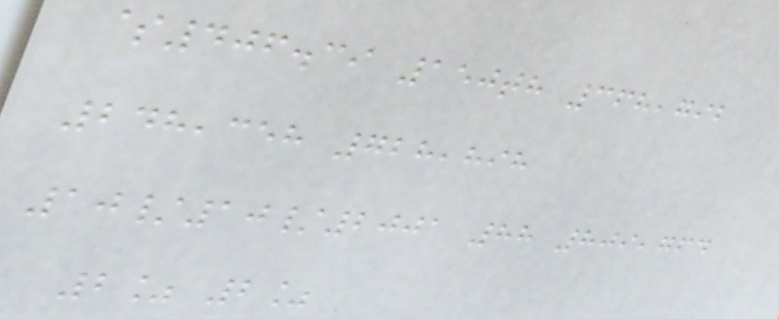$406.39 150th 368,792
248,358 728,898
10/10/2001 88 809,764
2% 2%
